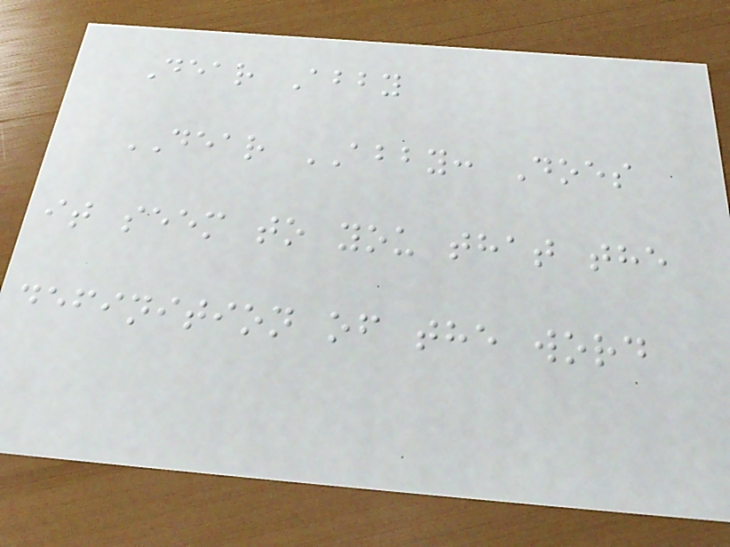Dear Abby
DEAR ABBY: Does
it seem to you that the
definition of the word
